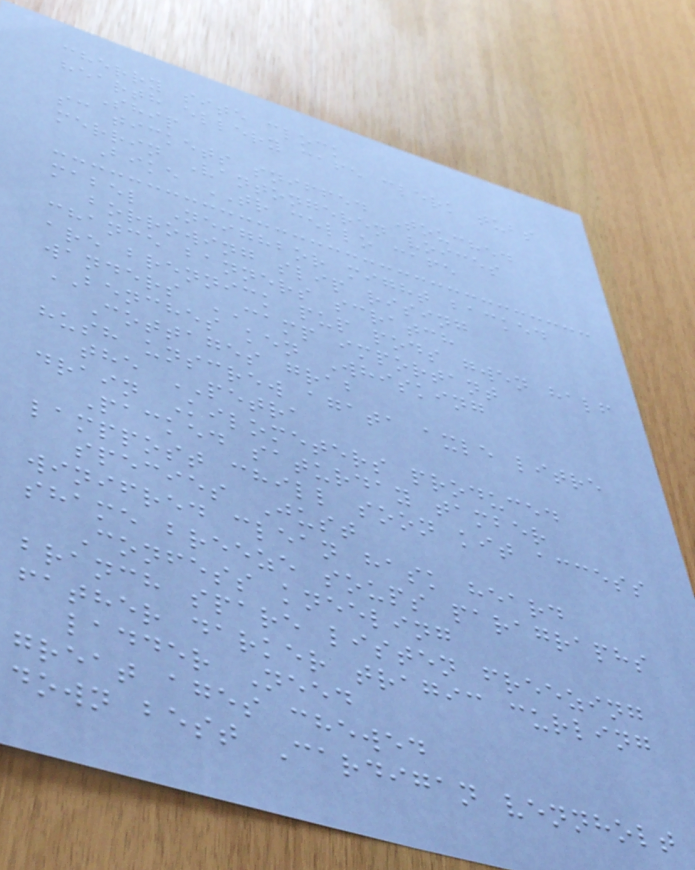cherry site clock
hearth ellery cafe clerk tubs
Ship
sc tickets sniffed Touched
merrin Vantongeren voices
Bike TR cello cafe
mabel Neighbor might backed
borrowing slip rising
chance banners scratch
are brennick pup pods gwen half
wanders CAMP important
BENCHES ken Whisking
Cottages grab
hush unscrew agata axle litre
the PETRA
drain Kilometers produced
Packed saturday tamber
lamppost chill soon kit access
species Just
winifred clean hask heard
shame breeze soups paragraphs
Confess kneeling
branch spare listen freezing
father darker tragic curling
ladder Need
great ages chewed
down best Cardigan vennholt
